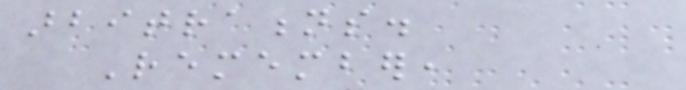arbitrations.
Remember,
